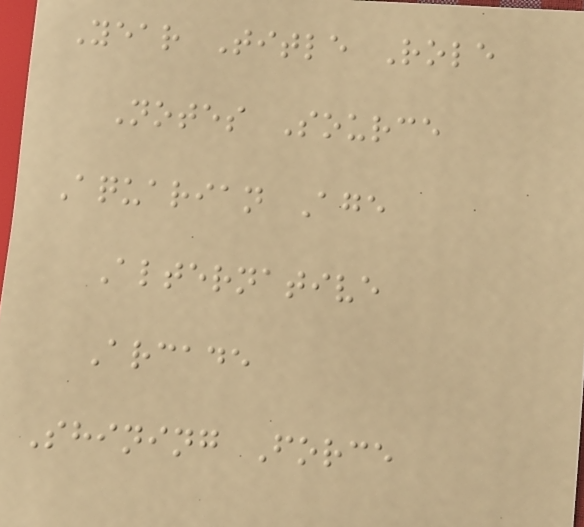Year Title Role
Notes Source
Aquarian Age
Alternative
Arcade
Shining Force
